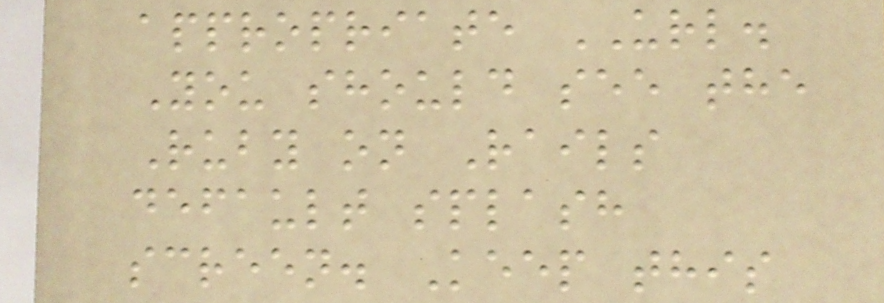appropriate URL.
You should see the
Ruby on Rails
default splash
screen. Keep this
